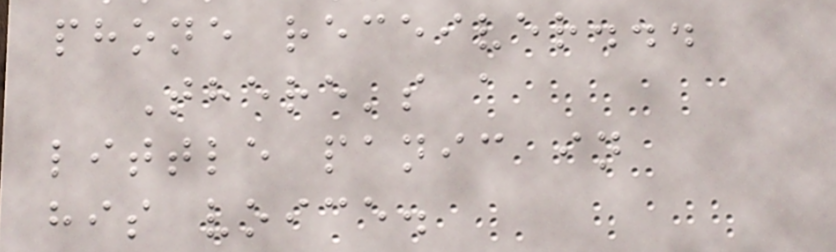phone receiver...
There's a
little panic in
his voice.
